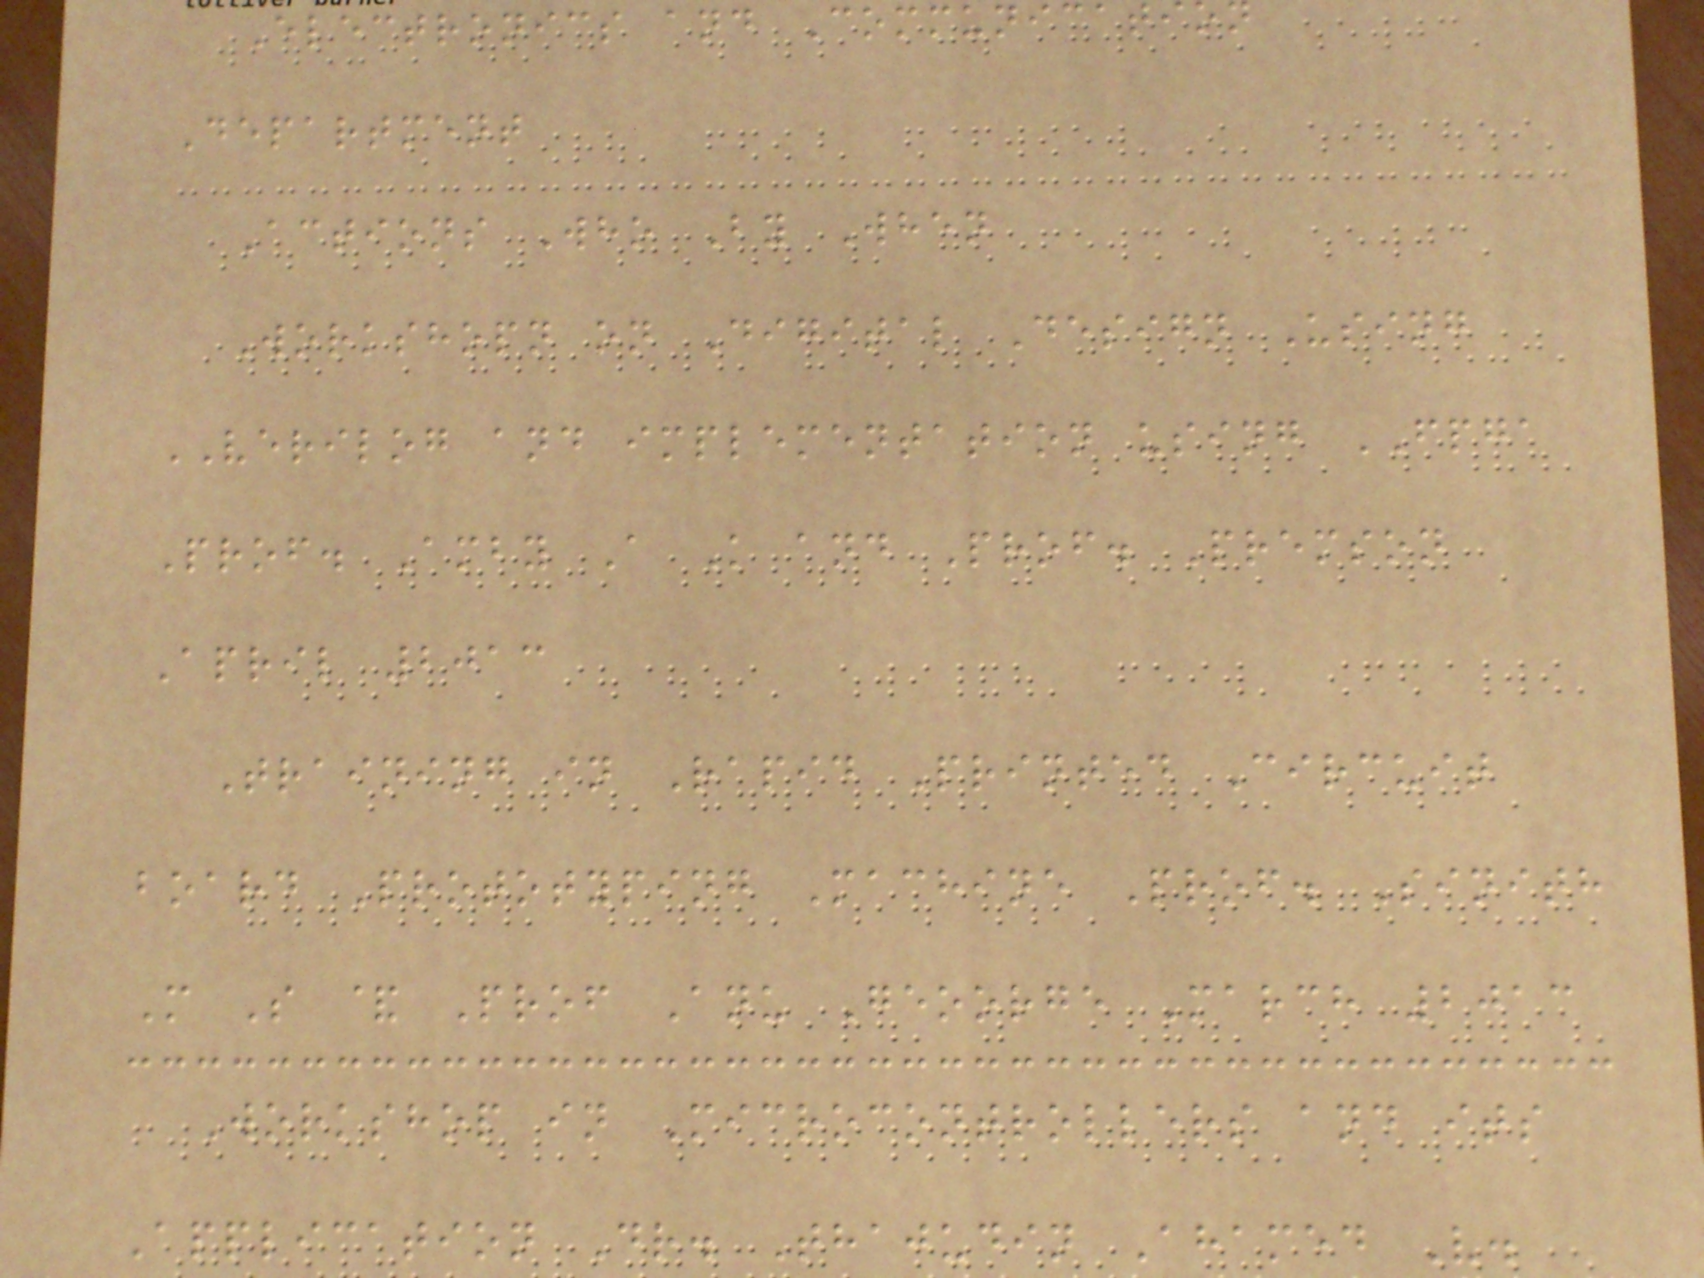Electronics and Communicatio
Department
Actions Who By When
Workshopn on Digital Design Using
VERILOG and implementation using FPGA
Prof. Amby A K and Prof. Premson
April 2013
Training in Rapid Printed Circuit
board Prototyping Machine Prof. Sinith
M S & Prof Anu Geoorge March 2013
Workshop in Microcontrollers and its
Application Dr. Thajudin Ahamed V.
